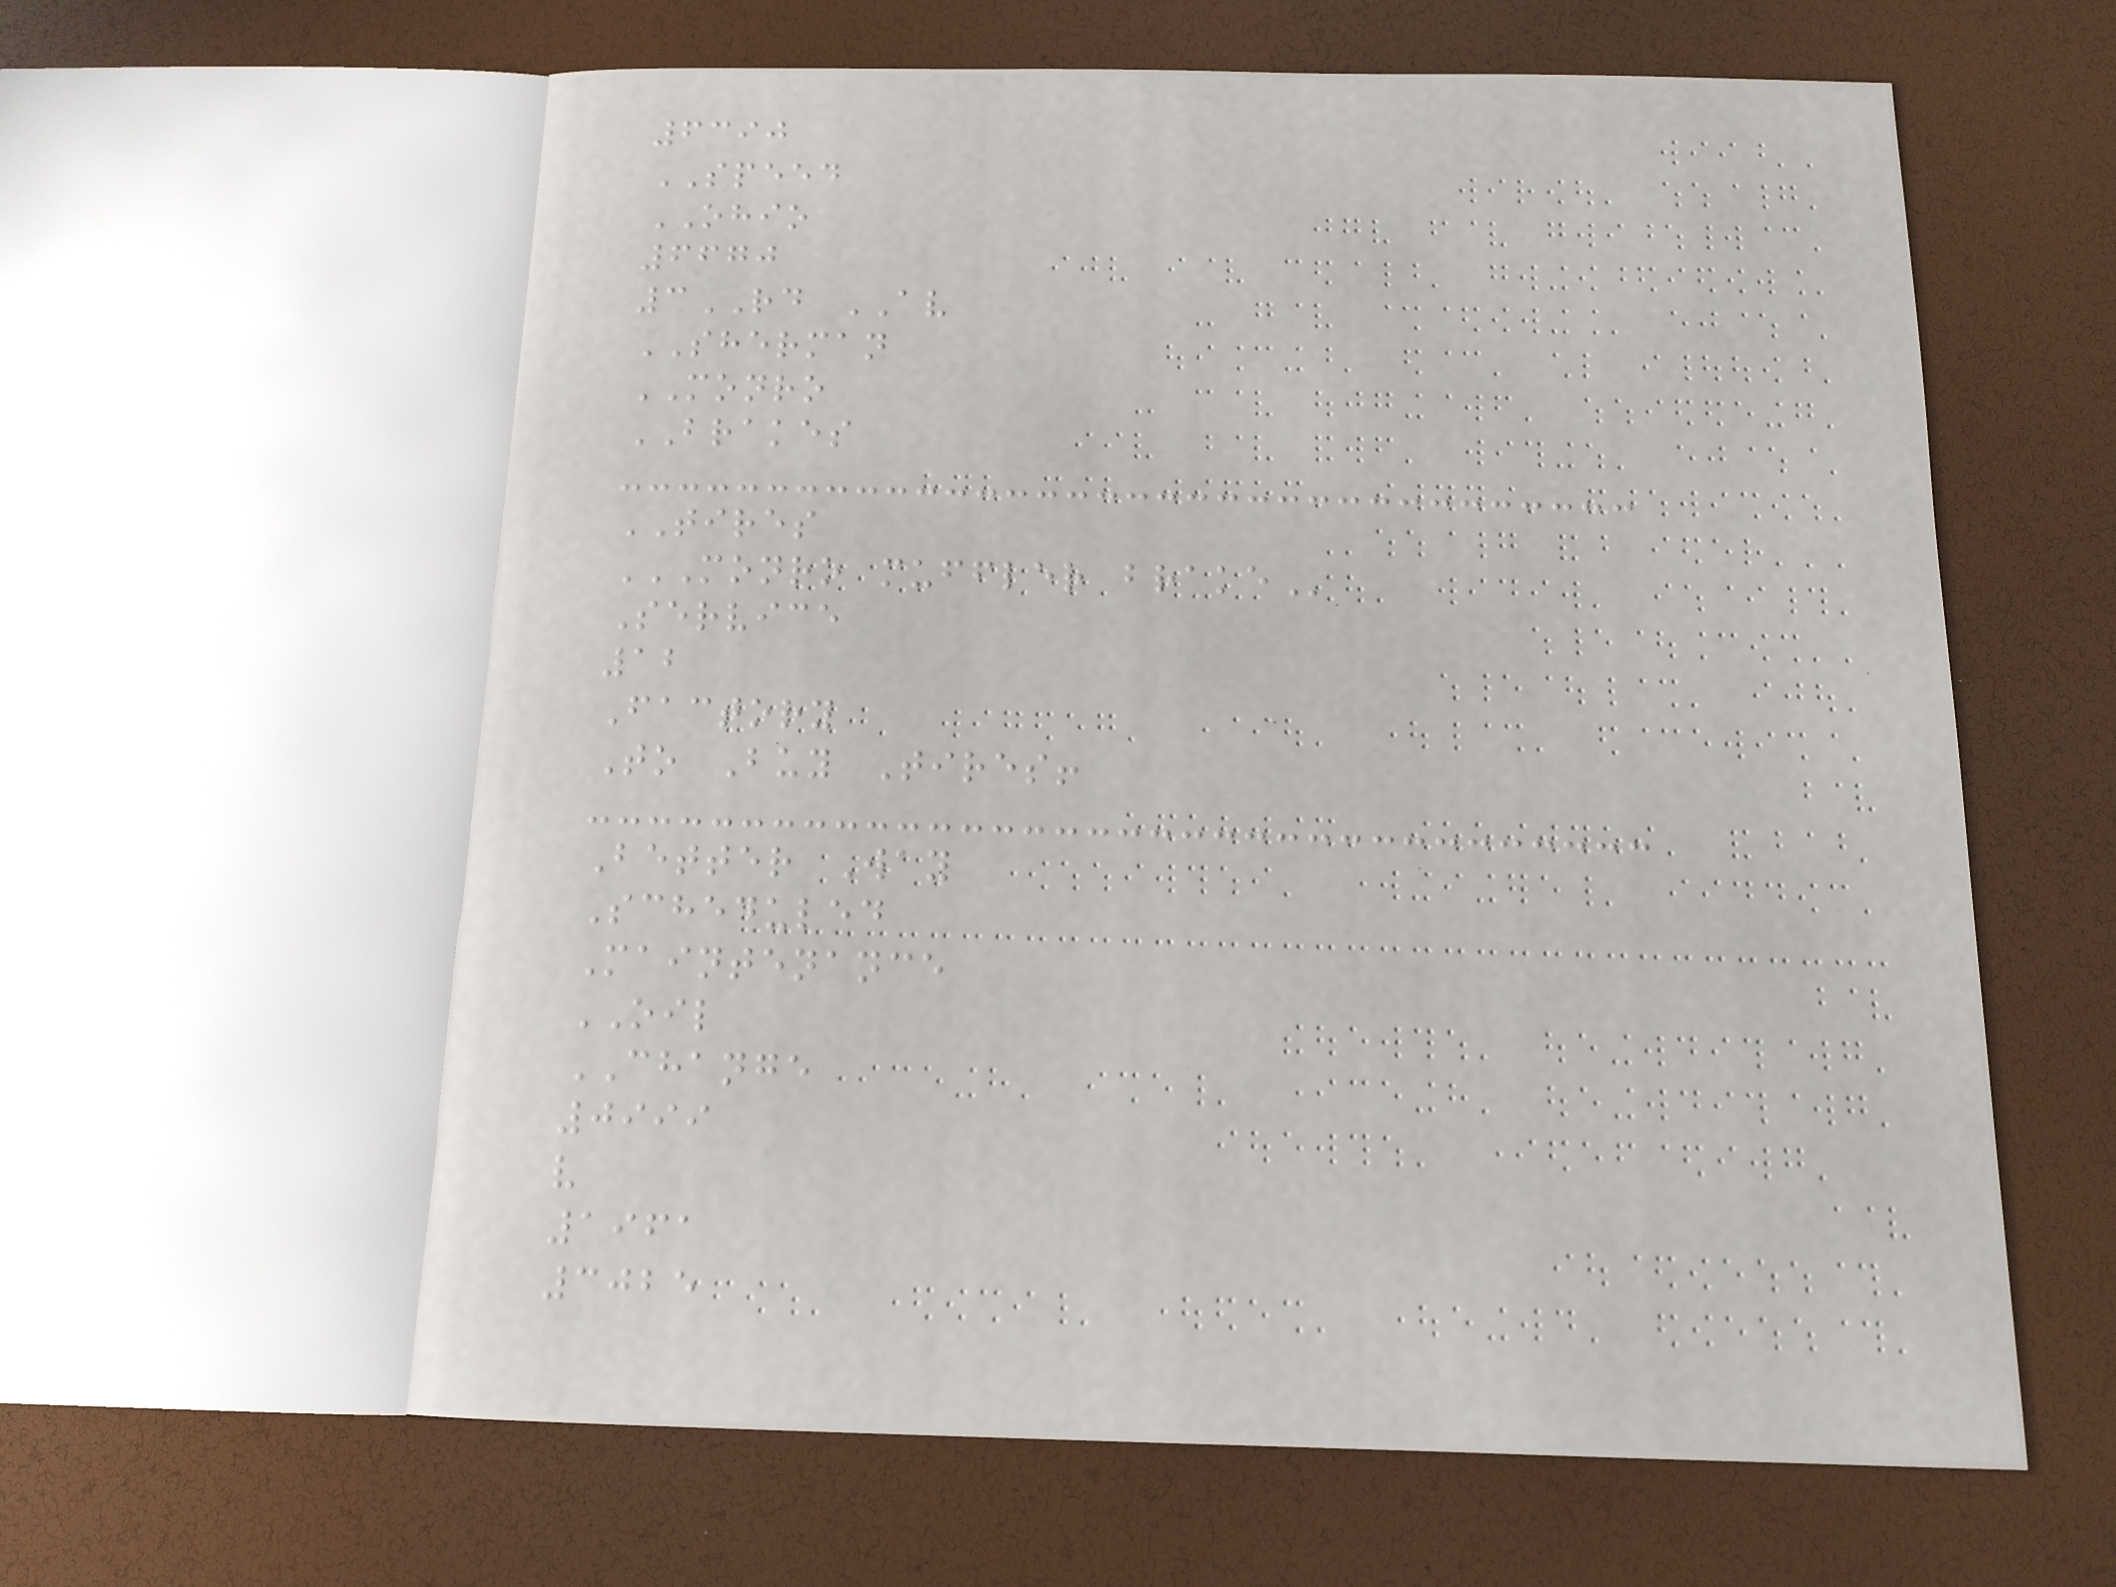6390
SPEED
OHIO
6670
3RD AV
SHERMAN
MONRO
BRAKES
TIRES
MONRO MUFFLER BRAKE
Service
12
Factory
To Buy Tires!
Better Way
Scheduled
Maintenance
OIL
CHANGE
0999
v
1961
3025
